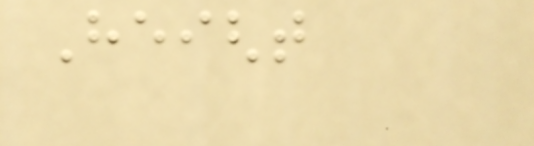Height
